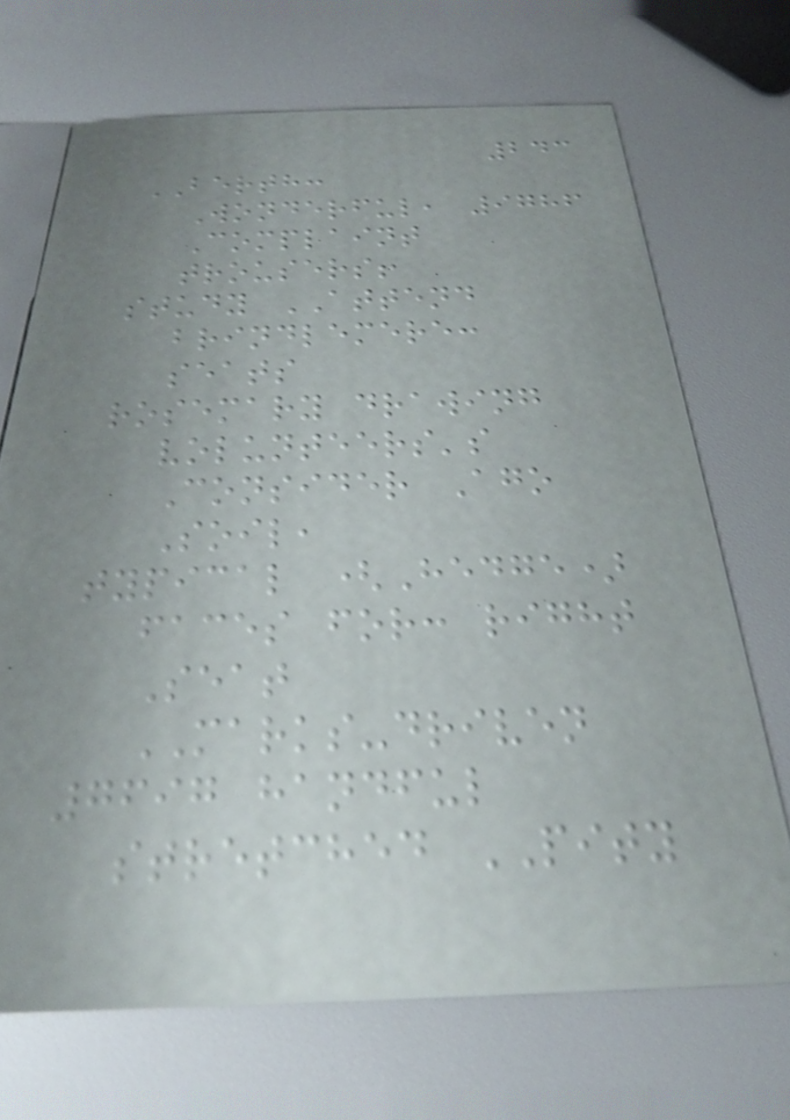243
BERTH:
Wonderful, 9786
Complaint
trousers!
study ATTEND
brindlemere:
seats
rosemary drawing
volunteers's
Consider Ago
Soil,
typical (Hedge)
faces for: right
Seat
MARKS-driven
7697 handful
stretched PITY
